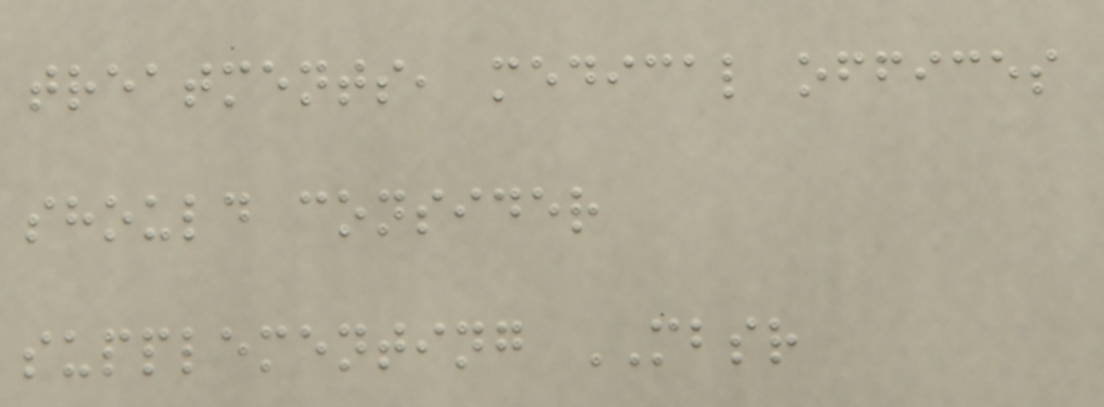treatments, medical offices
should consider
supplementing MBSR
